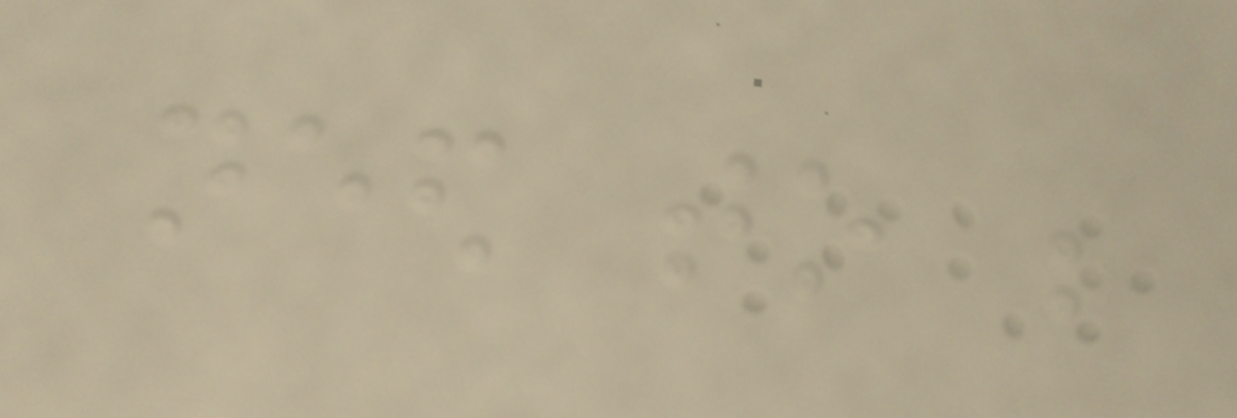need to be
